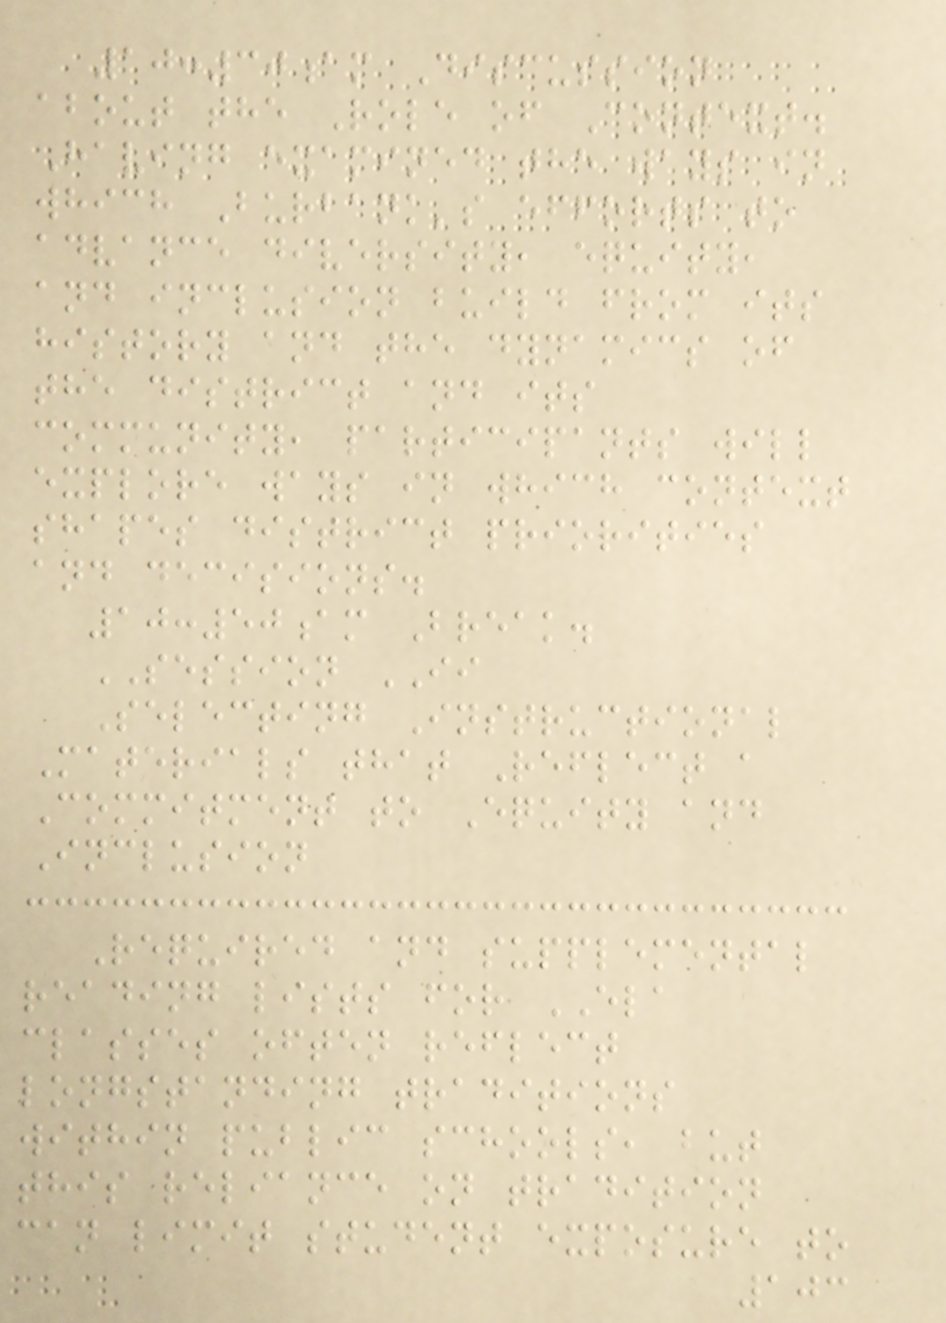10:30am Discussion
about the Role of Context.
Having examined the ways in
which Burbank's efforts to
advance diversity, equity,
and inclusion build from its
history and the dynamics of
the district and its
community, participants will
explore ways in which context
shapes district priorities
and decisions.
10:50am Break.
SESSION II
Selecting Instructional
Materials that Reflect a
Commitment to Equity and
Inclusion
Required and supplemental
reading lists for ELA
classes often reflect
longstanding traditions
within public schools, but
this reliance on tradition
can limit student exposure to
103
